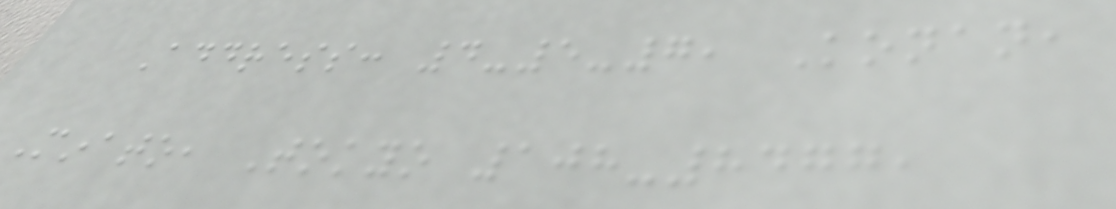Address: 4-5-7, Konan,
Minato, Tokyo 108-8477,
